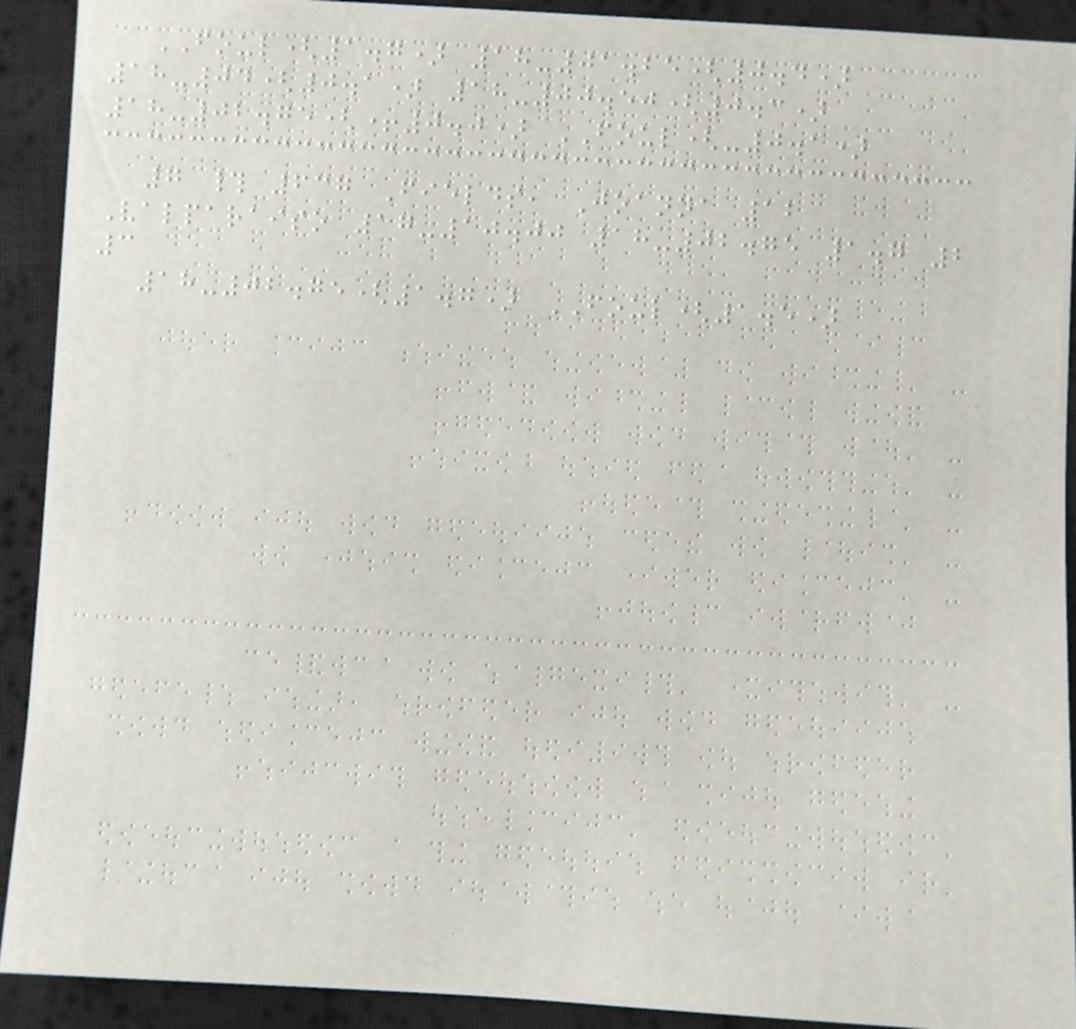FOUL(1.7) 18-01.25(0.4)
18-04(0.1) 18-00.50(0.3)
18-02.75(+0.0) FOUL(-0.1)
7 # 637 Fields, Joanna 12
Valparaiso 17-10.00 18-02.75 1.7 2
3
18-02.75(1.7) FOUL(1.5)
